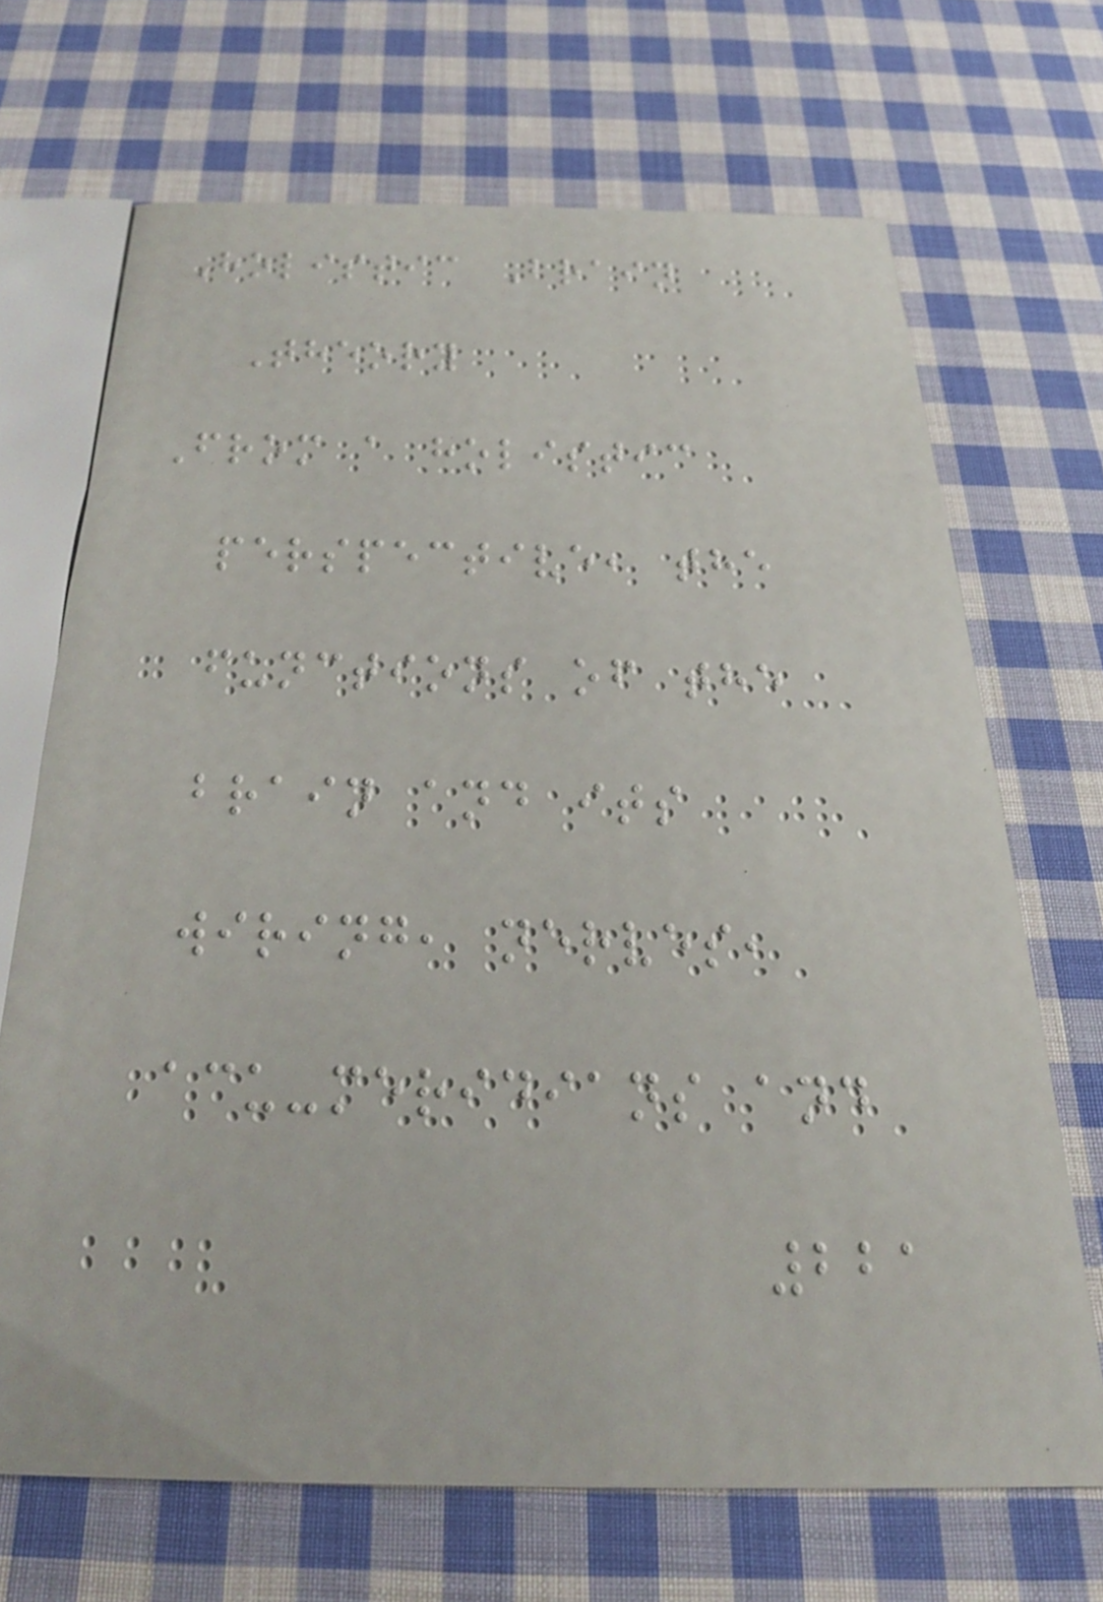Holistic Brain
Theory
From a holistic
perspective, the
functions of the
brain and its
wiring, nerves,
acu-meridians and
221
